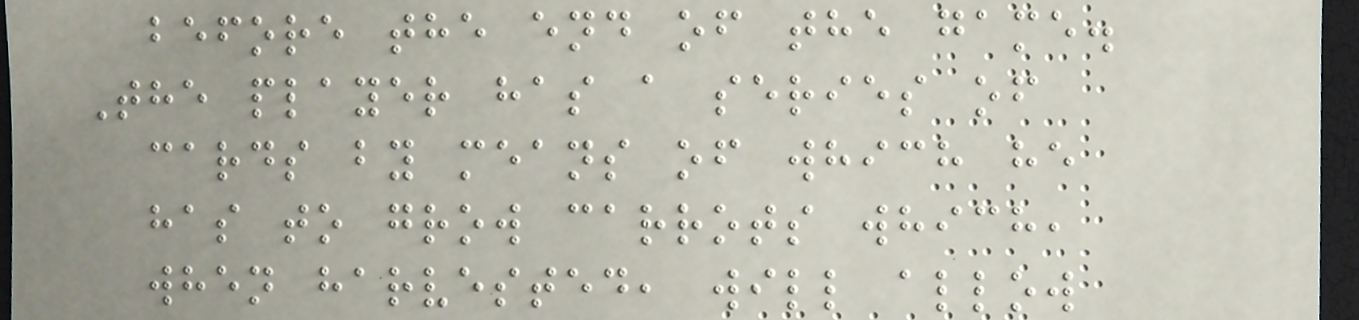before the end of the game.
The player has a series of
cards by means of which he
has to grow carrots which,
when harvested, will allow
